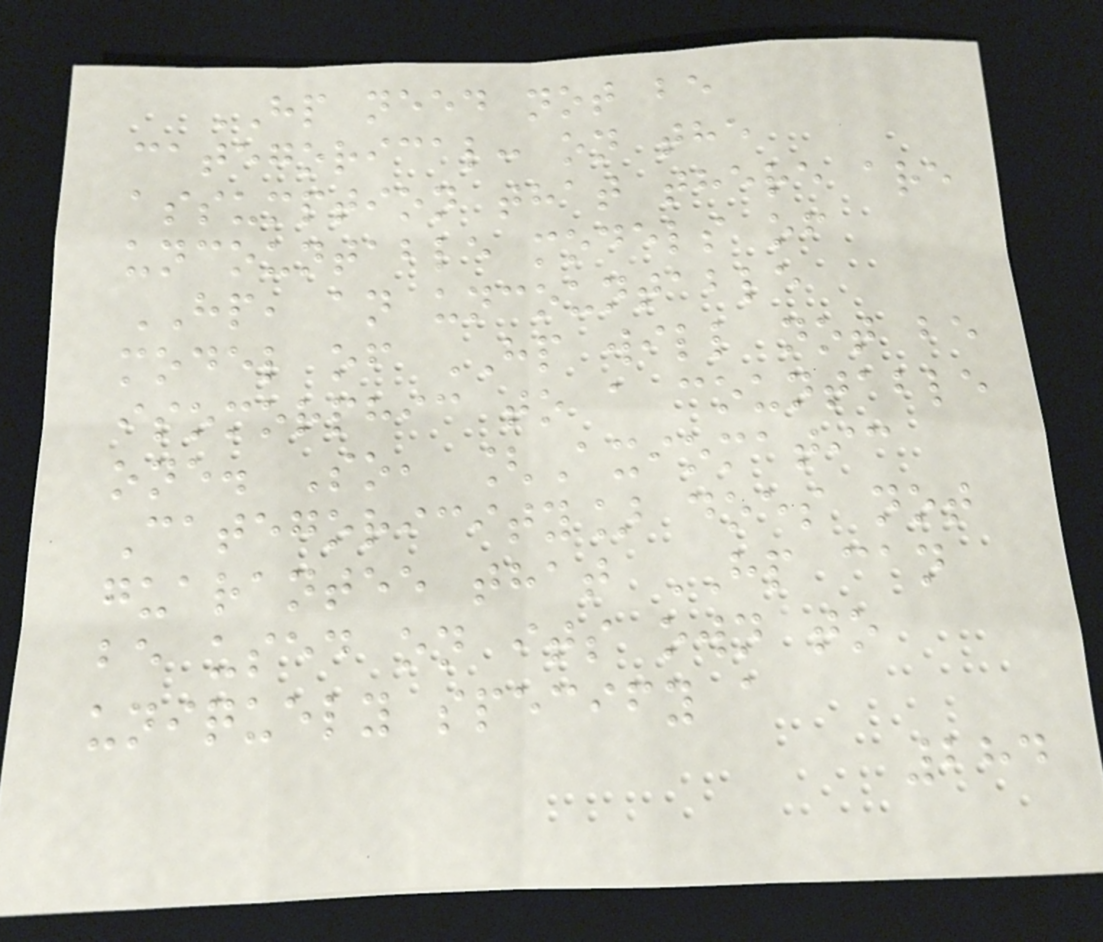HP need not be
categorical: on the
assumption that there are
uncountable models of
HP, an uncountable
model of HP will not be
isomorphic to a countable
one. So, [Axiomatic
Categoricity] does not
guarantee that HP can
be used on its own to
uniquely specify a
284
